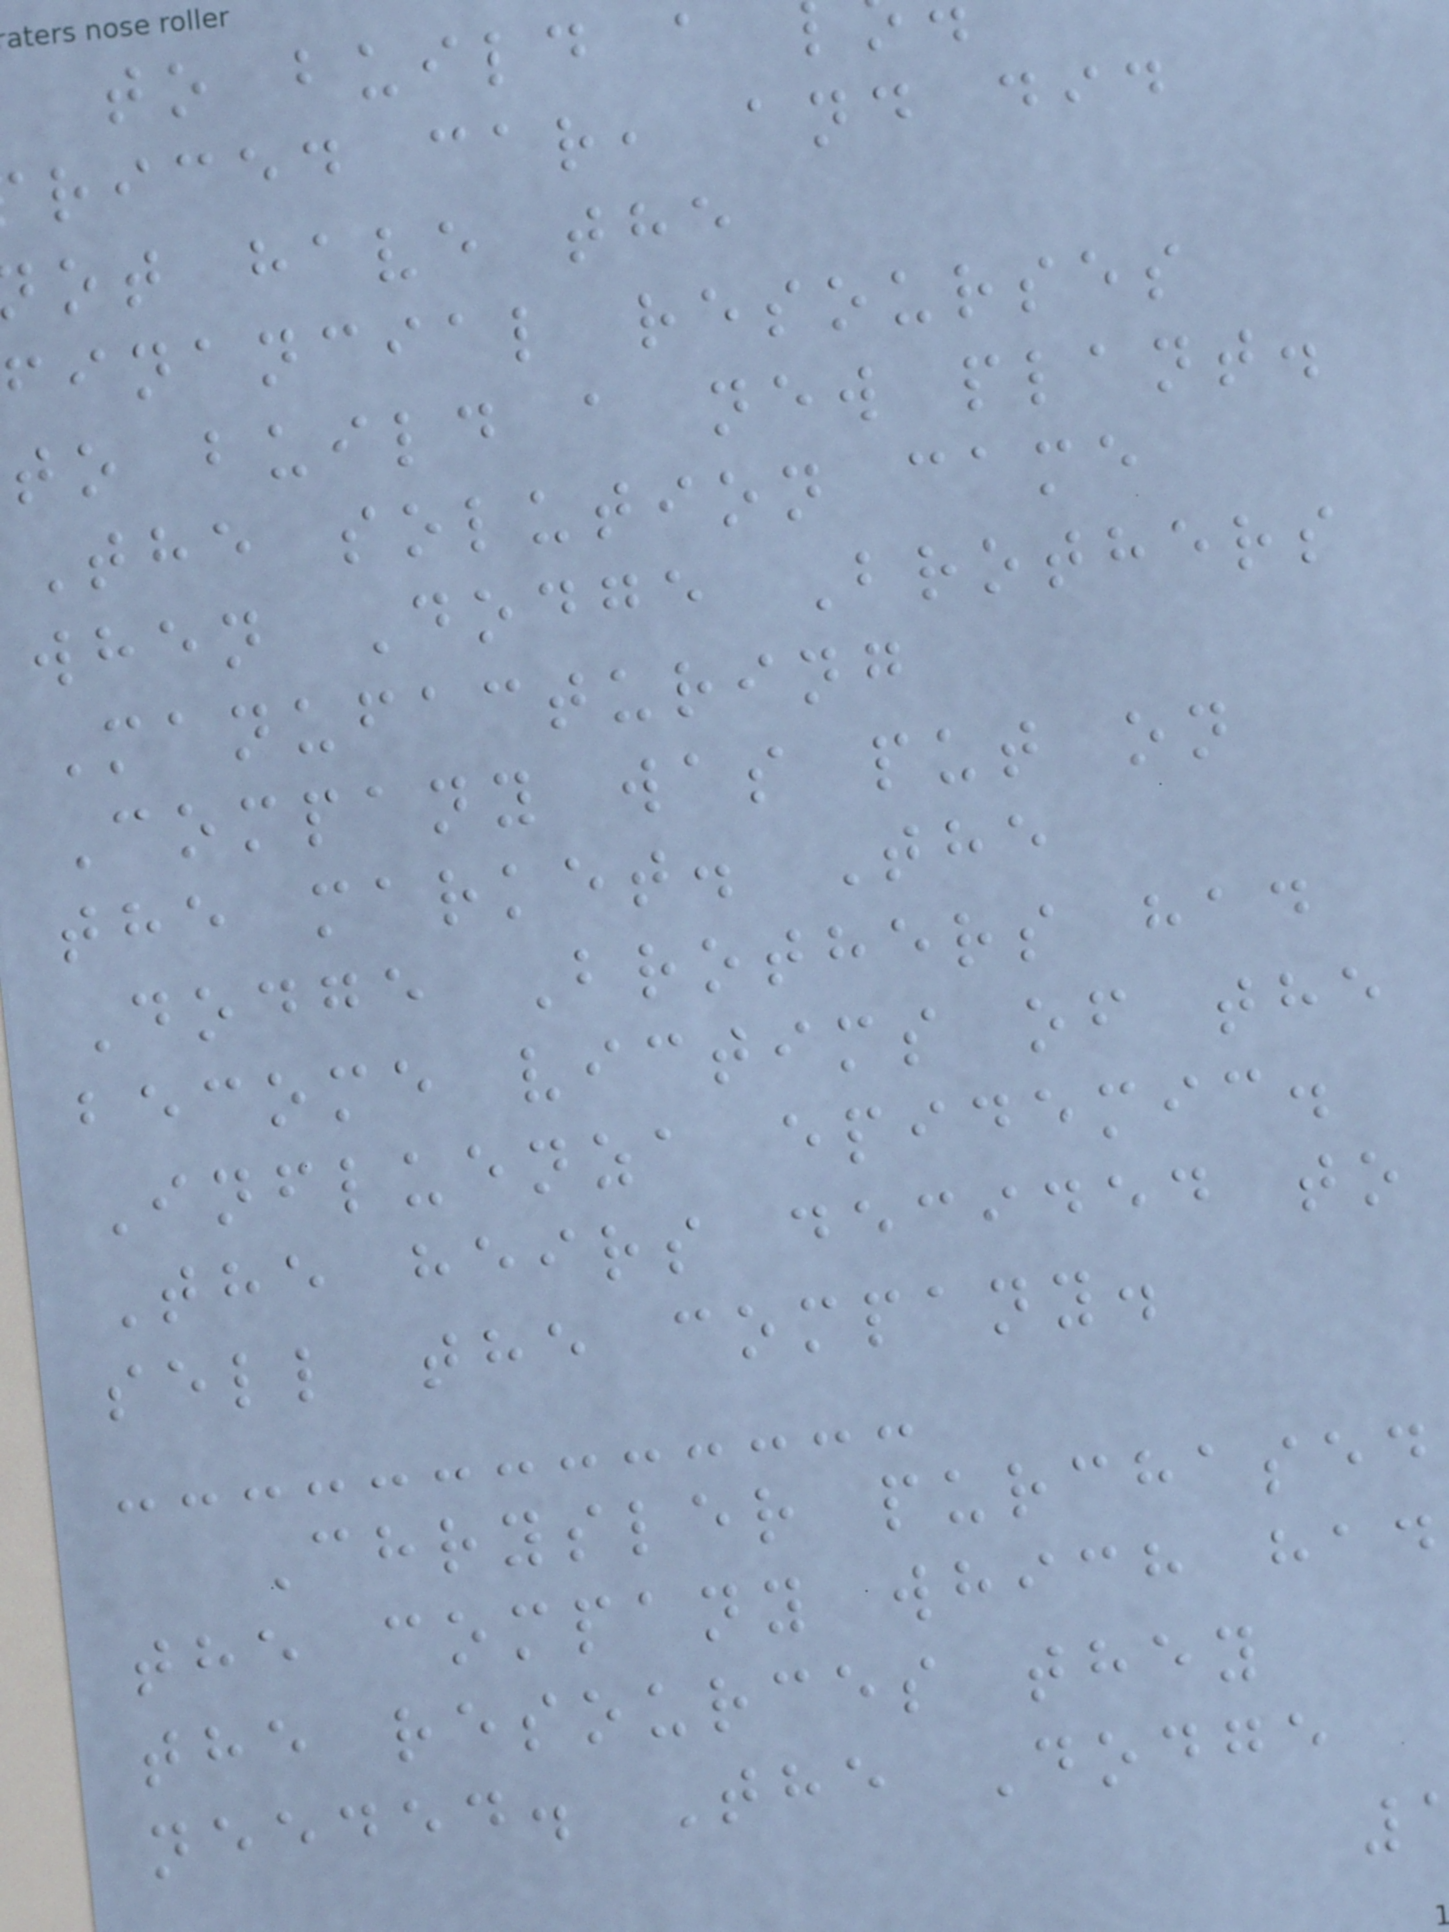to build a
riced car, and did
ot have the
financial resourses
to build a new plant.
The solution came
when Dodge Brothers
Manufacturing
Company was put on
the market. The
Dodge Brothers had
become victims of the
Influenza epidemic.
The heirs decided to
sell the company.
Chrysler purchased
the company which had
the resources they
needed. The Dodge
